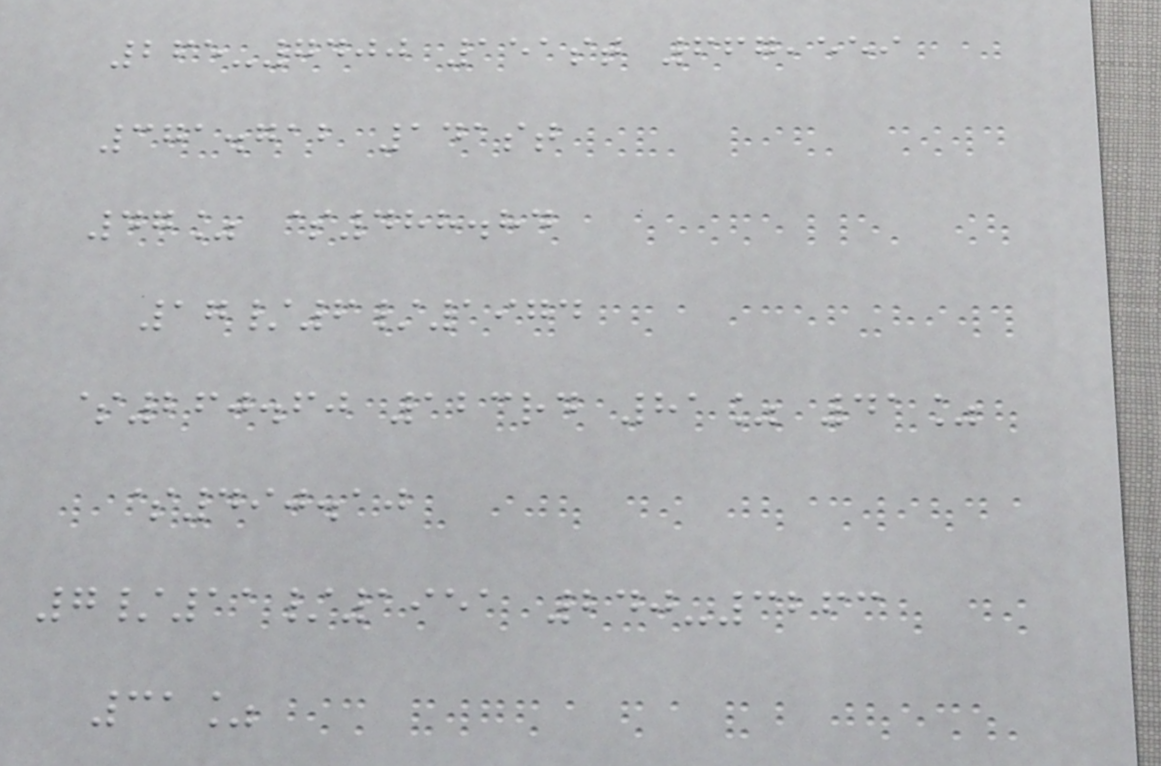265-7400 151st 667,559
371.712 141st
47% $488.84
17/6/1974
$260.60 123rd 81% 41%
$490.10
7/11/1951 240-3263
31%
